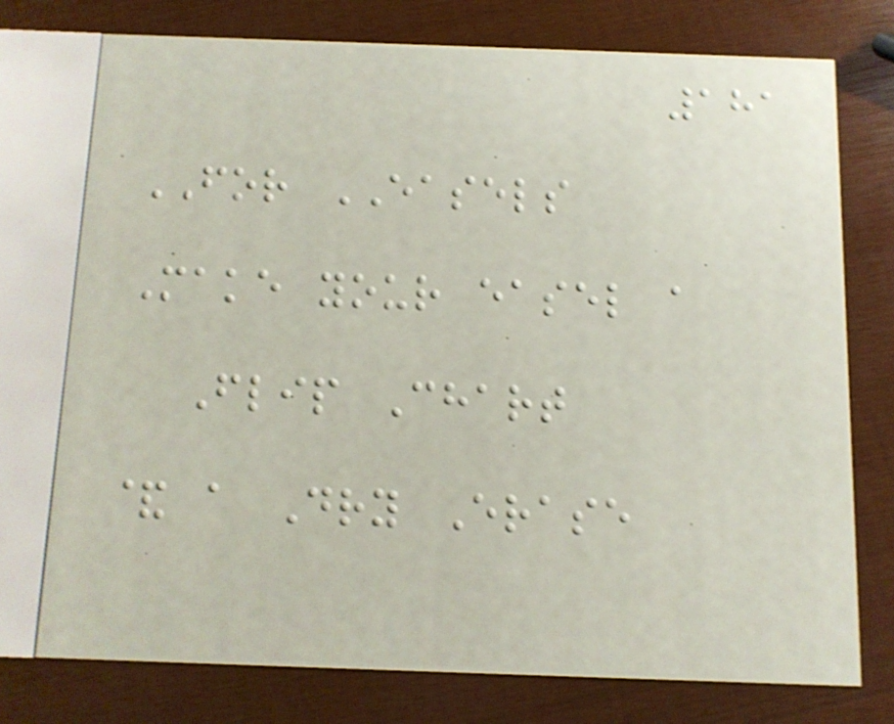181
FOR EASELS
Make your easel a
Flip Chart
& a Dry Erase
